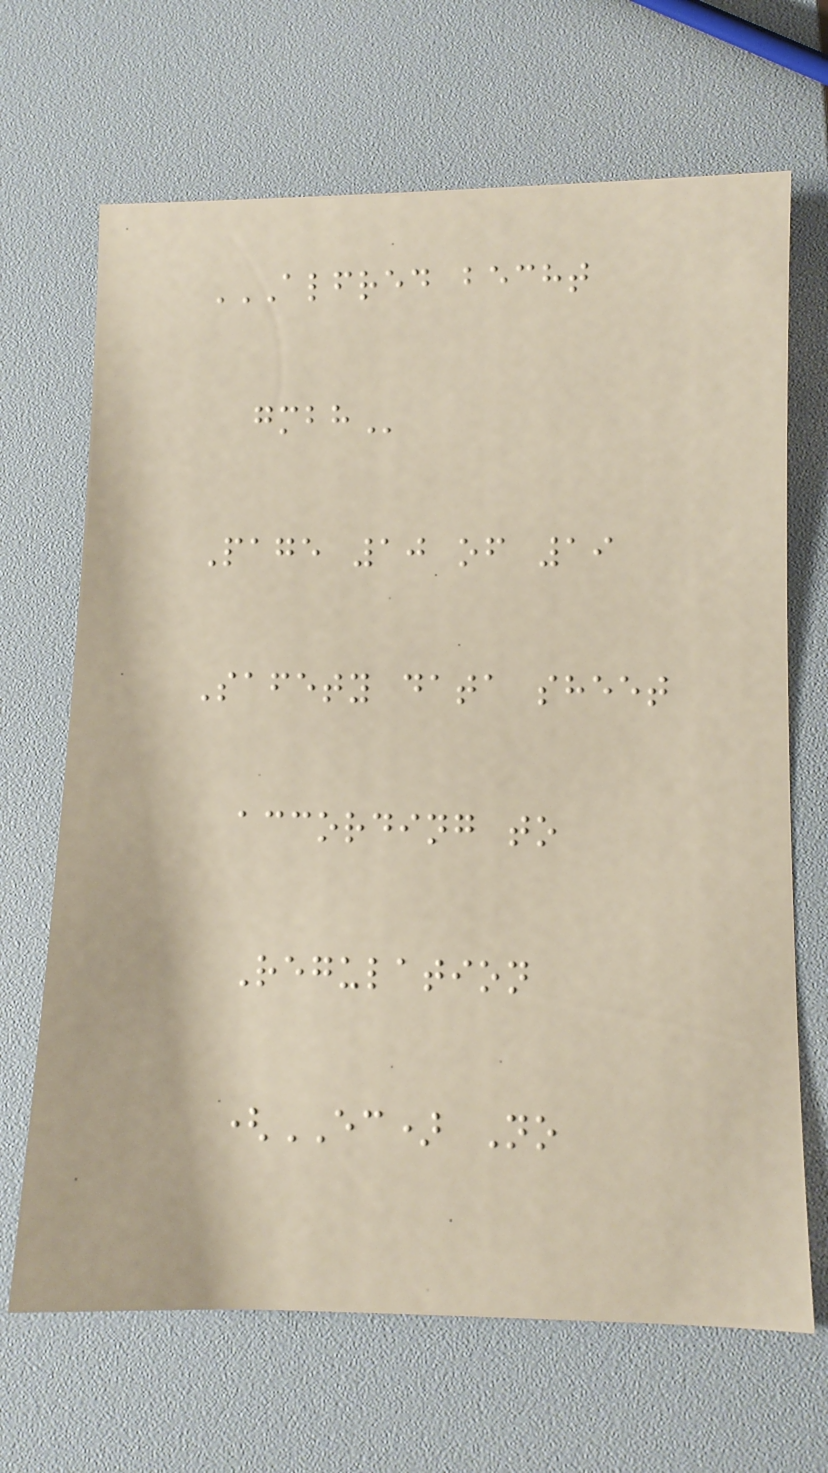ALFRED BECHT
GMBH
Page 10 of 19
Safety data sheet
according to
Regulation
(EC) No
